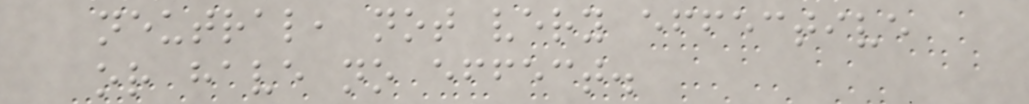neutral, not very effective
or have no effect.
